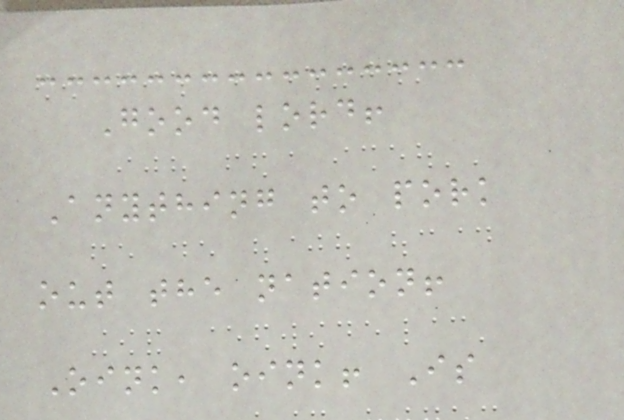Good lord!
Anything to pork
out the nation!
Oink, oink! Is
